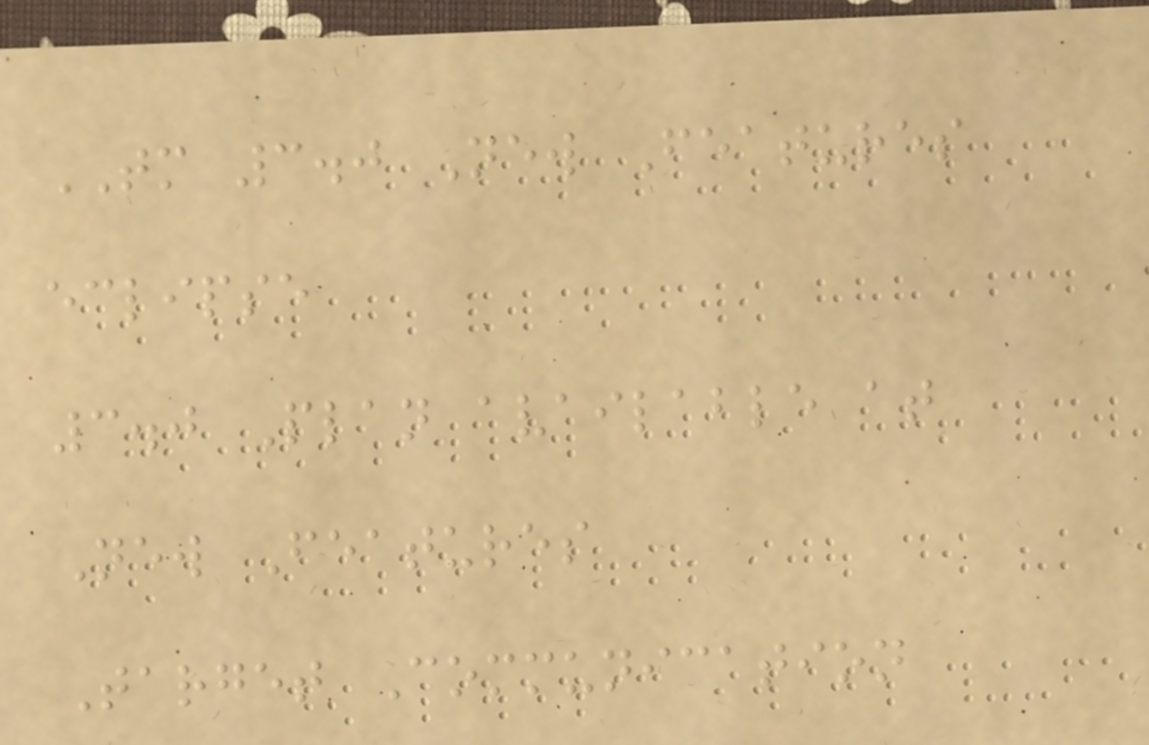TM 3.0 New Features
eclipse
3.0 Plan available at
New Features
Target Communication
